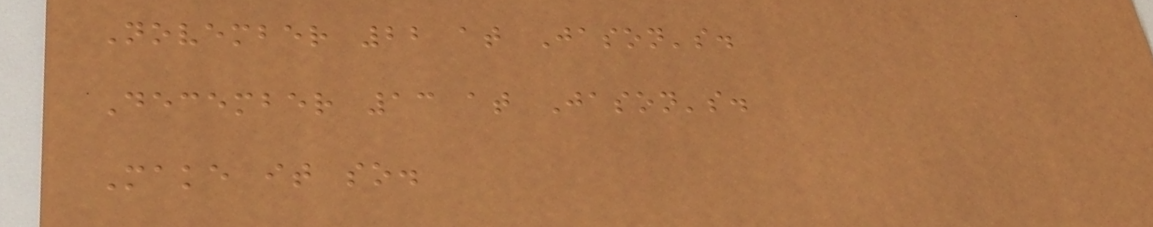November 22 at Jason's.
December 13 at Jason's.
Make it so.
